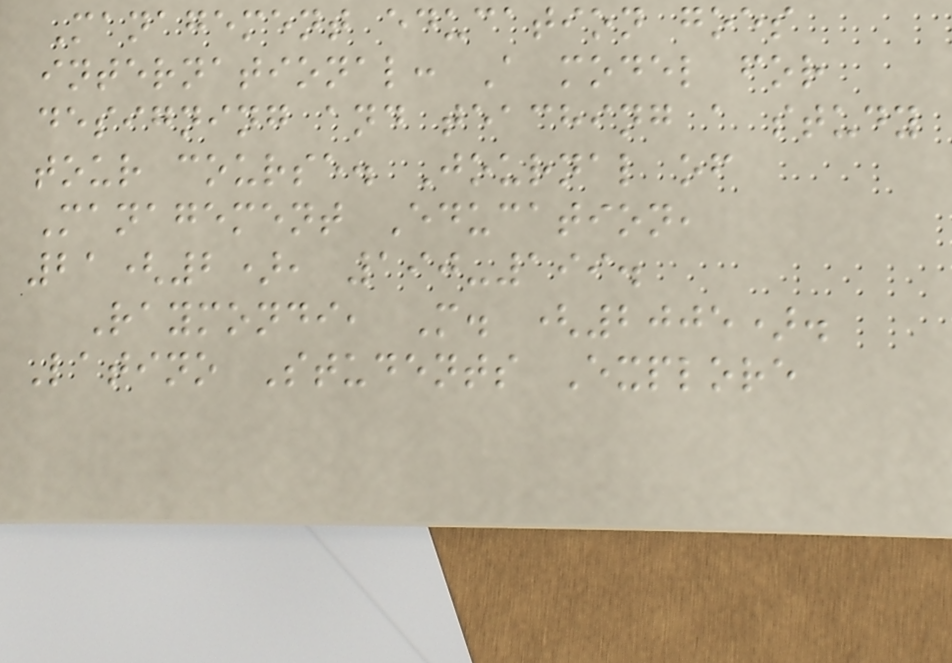Management education goes
international: A model for
designing and teaching a study
tour course. Journal of
Management Education,
21(2), 190-199.
Raymondi, M. (2005).
Latino Students Explore
